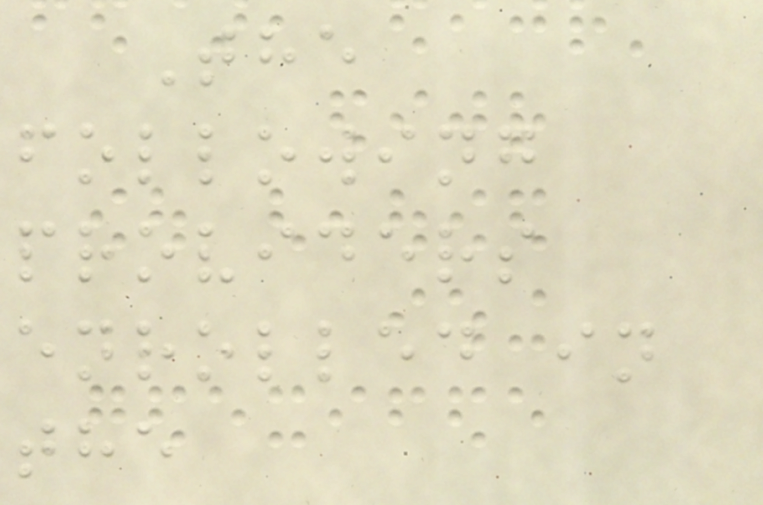The
following
providers
enrolled in
the
